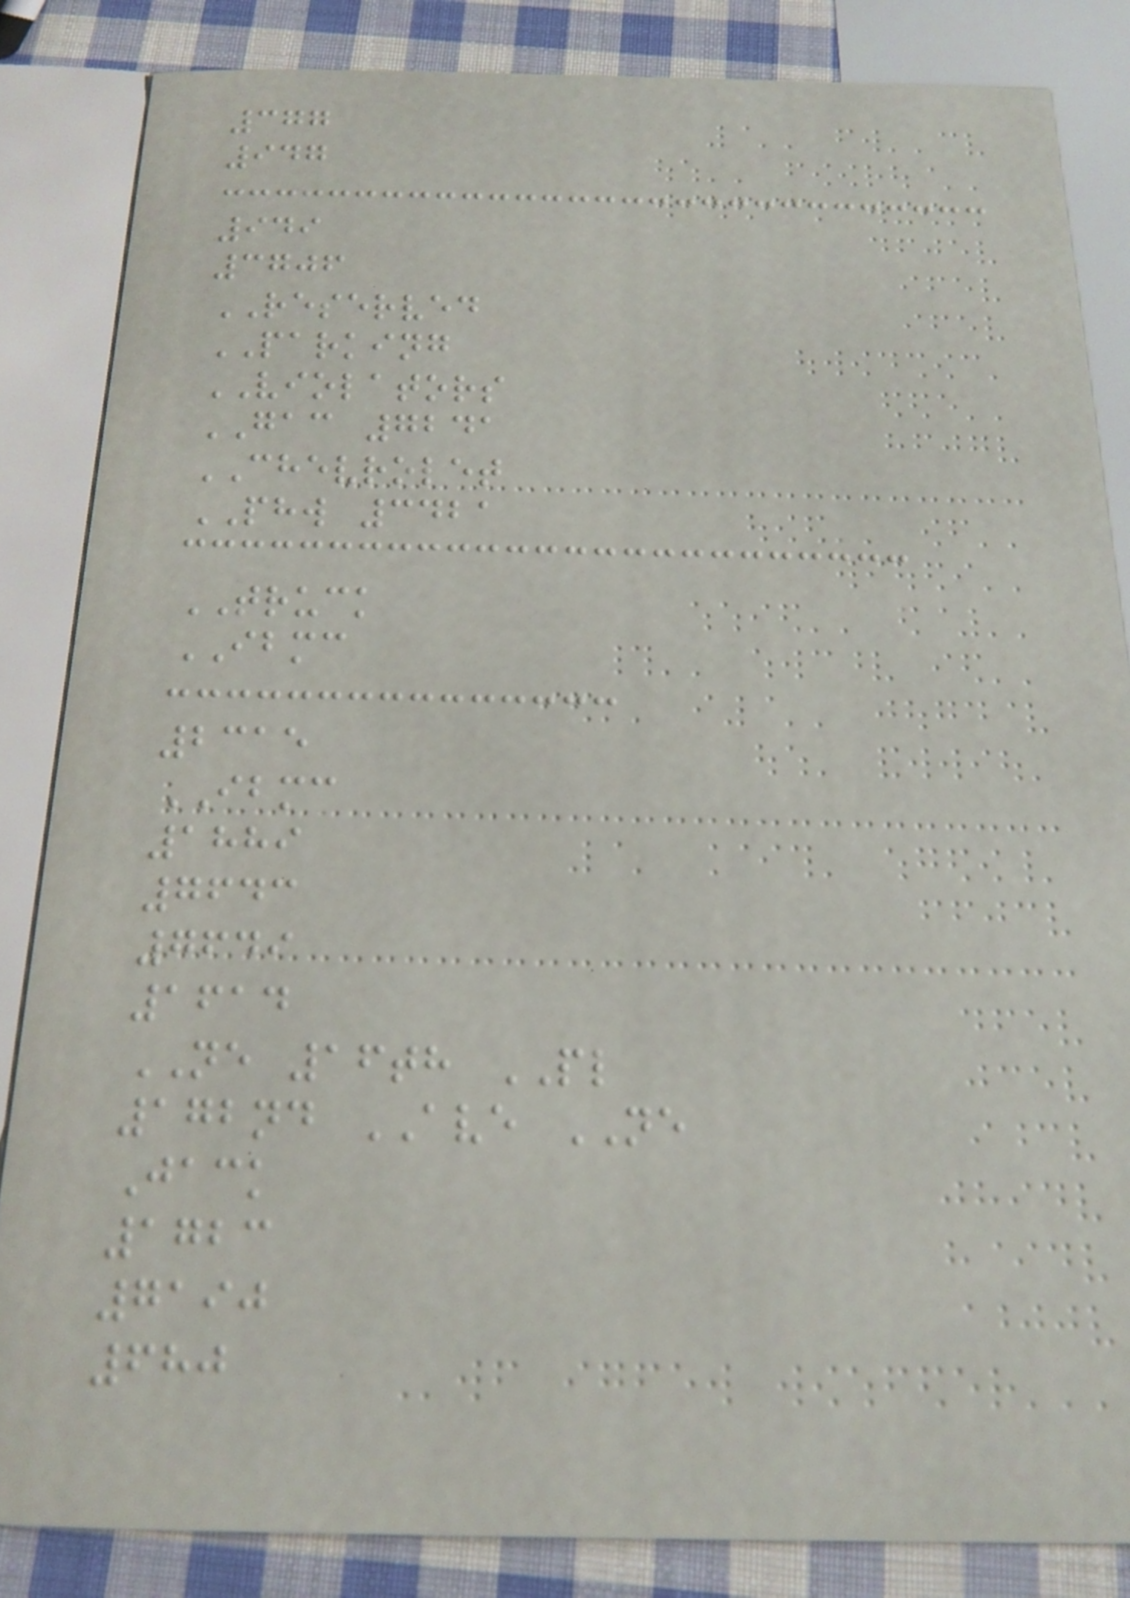377
947
949
3706
RESERVED
PARKING
VIOLATORS
GAC 7241
CHEVROLET
PHW 3421
TRUCK
IBMC
2315
IBMC
1889
7643
7649
1614
NE 16th PL
172nd AVE NE
Jack
1723
7190
680
